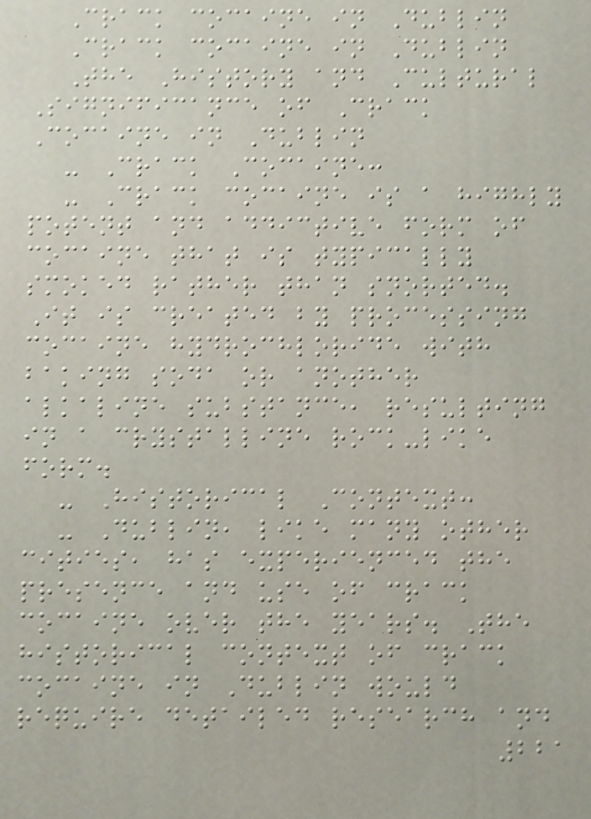Crack cocaine in Dublin
Crack cocaine in Dublin
The History and Cultural
Significance of Crack
Cocaine in Dublin
- Crack Cocaine:
- Crack cocaine is a highly
potent and addictive form of
cocaine that is typically
smoked rather than snorted.
It is created by processing
cocaine hydrochloride with
baking soda or another
alkaline substance, resulting
in a crystalline rock-like
form.
- Historical Context:
- Dublin, like many other
cities, has experienced the
presence and use of crack
cocaine over the years. The
historical context of crack
cocaine in Dublin would
require detailed research and
221
